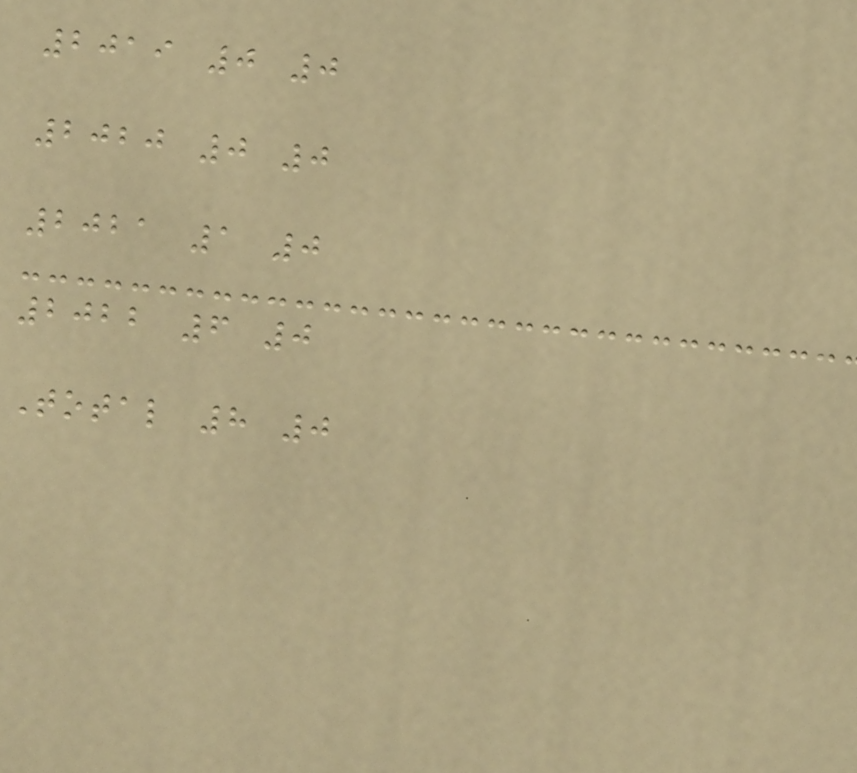2019 0 0
2020 0 0
2021 1 0
2022 6 0
Total 8 0
